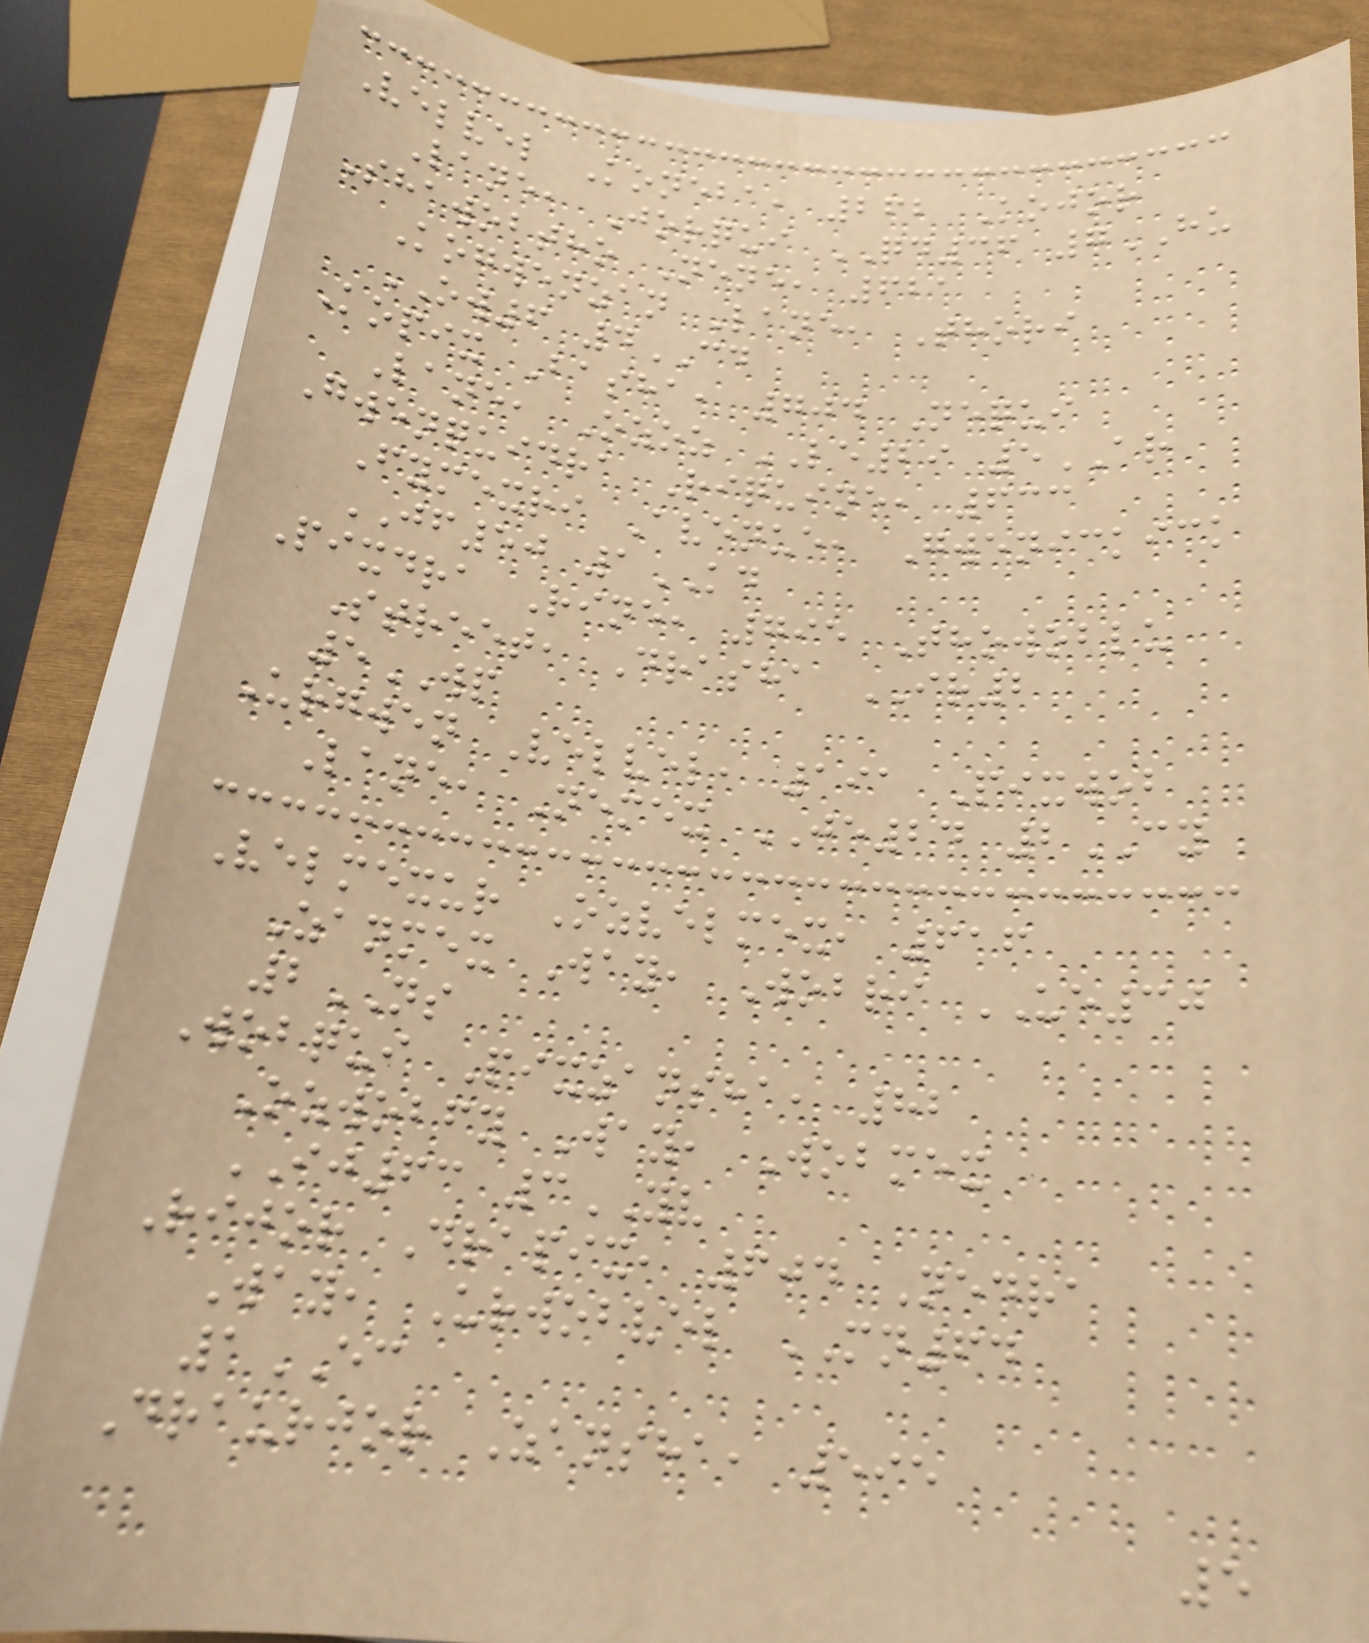Velvel Koneba, 262 Kojor
Lane, Jorqui QD36 7HU
Shawobtho Nene, 621
Kogwenzan Lane, Thori
OW6 4CD
Kopix Basha, 704 Nequi
Lane, Ozoz LE29 5AR
Gwenquidra Riquine, 633
Fymexri Avenue, Gwenickick
JF50 1KD
Pixdra Rine, 795 Thowoblu
Street, Drasha IR2
5WP
Urgwen Velvel, 191 Pixwob
Lane, Nemex JE24 2CY
Velmexur Ozvelmex, 616
Zanmex Way, Wobri UE30
2NS
Wobqui Pixzansha, 82
Ozwobfy Way, Wobmex
IJ63 3YV
Rijor Drapix, 604 Nedra
Way, Urwobvel MN64
1EC
Draurjor Zansha, 595
5
